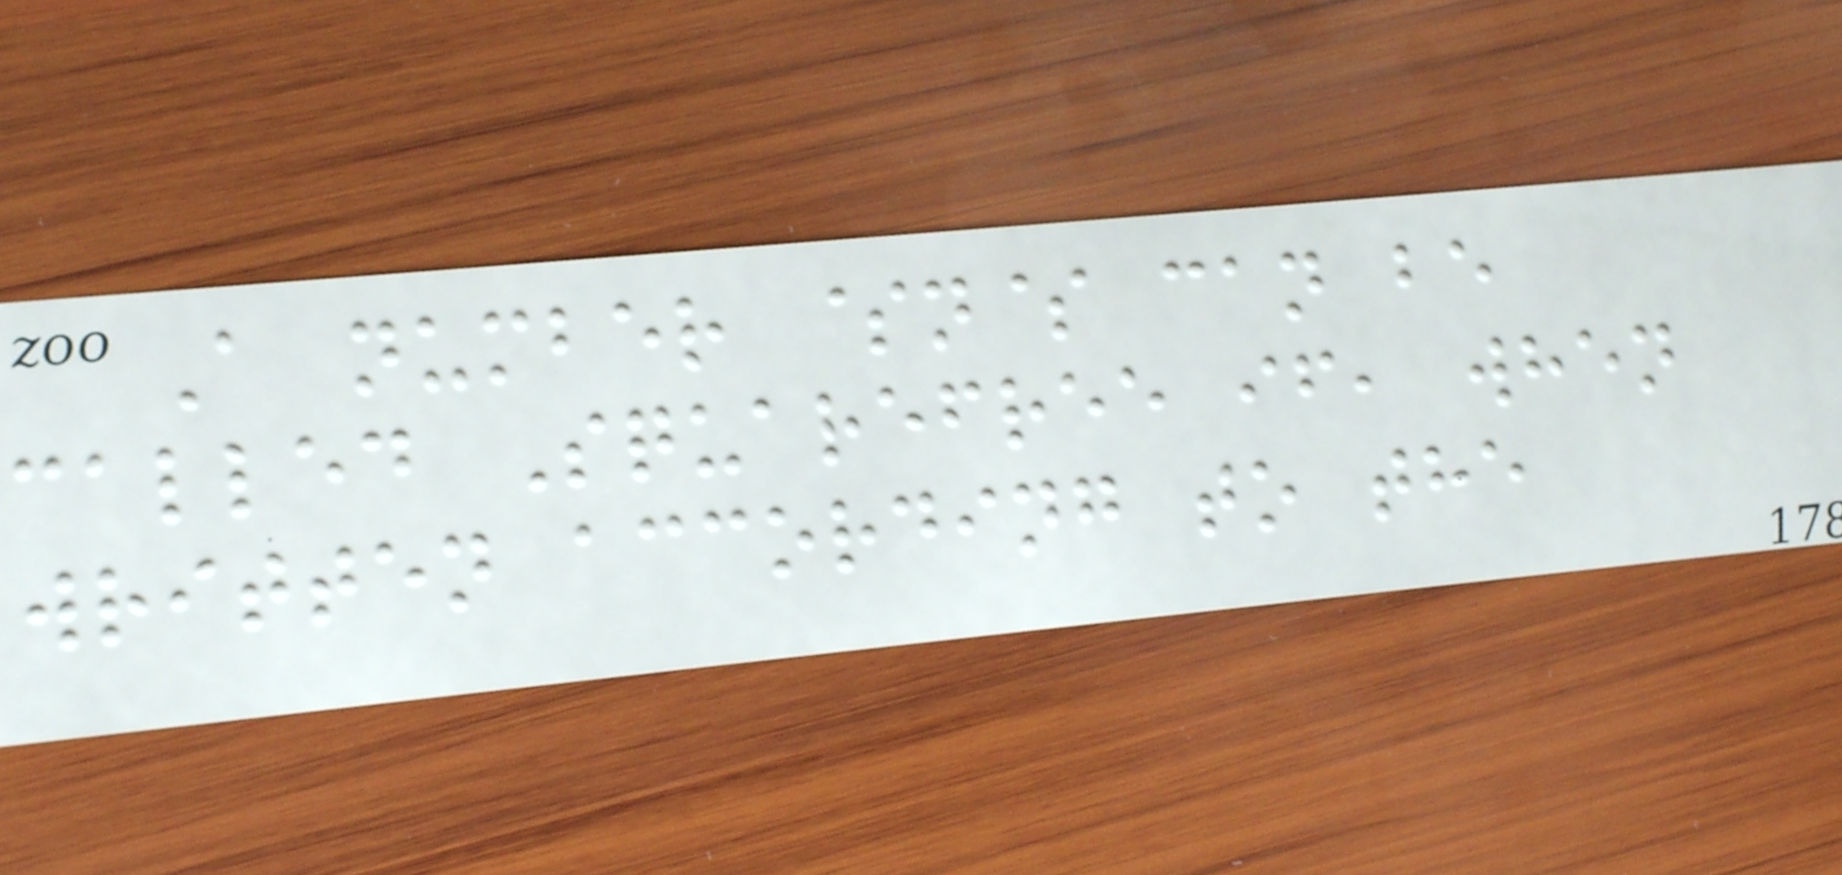A number $n$ can be
called Squarefree if, when
written according to the
